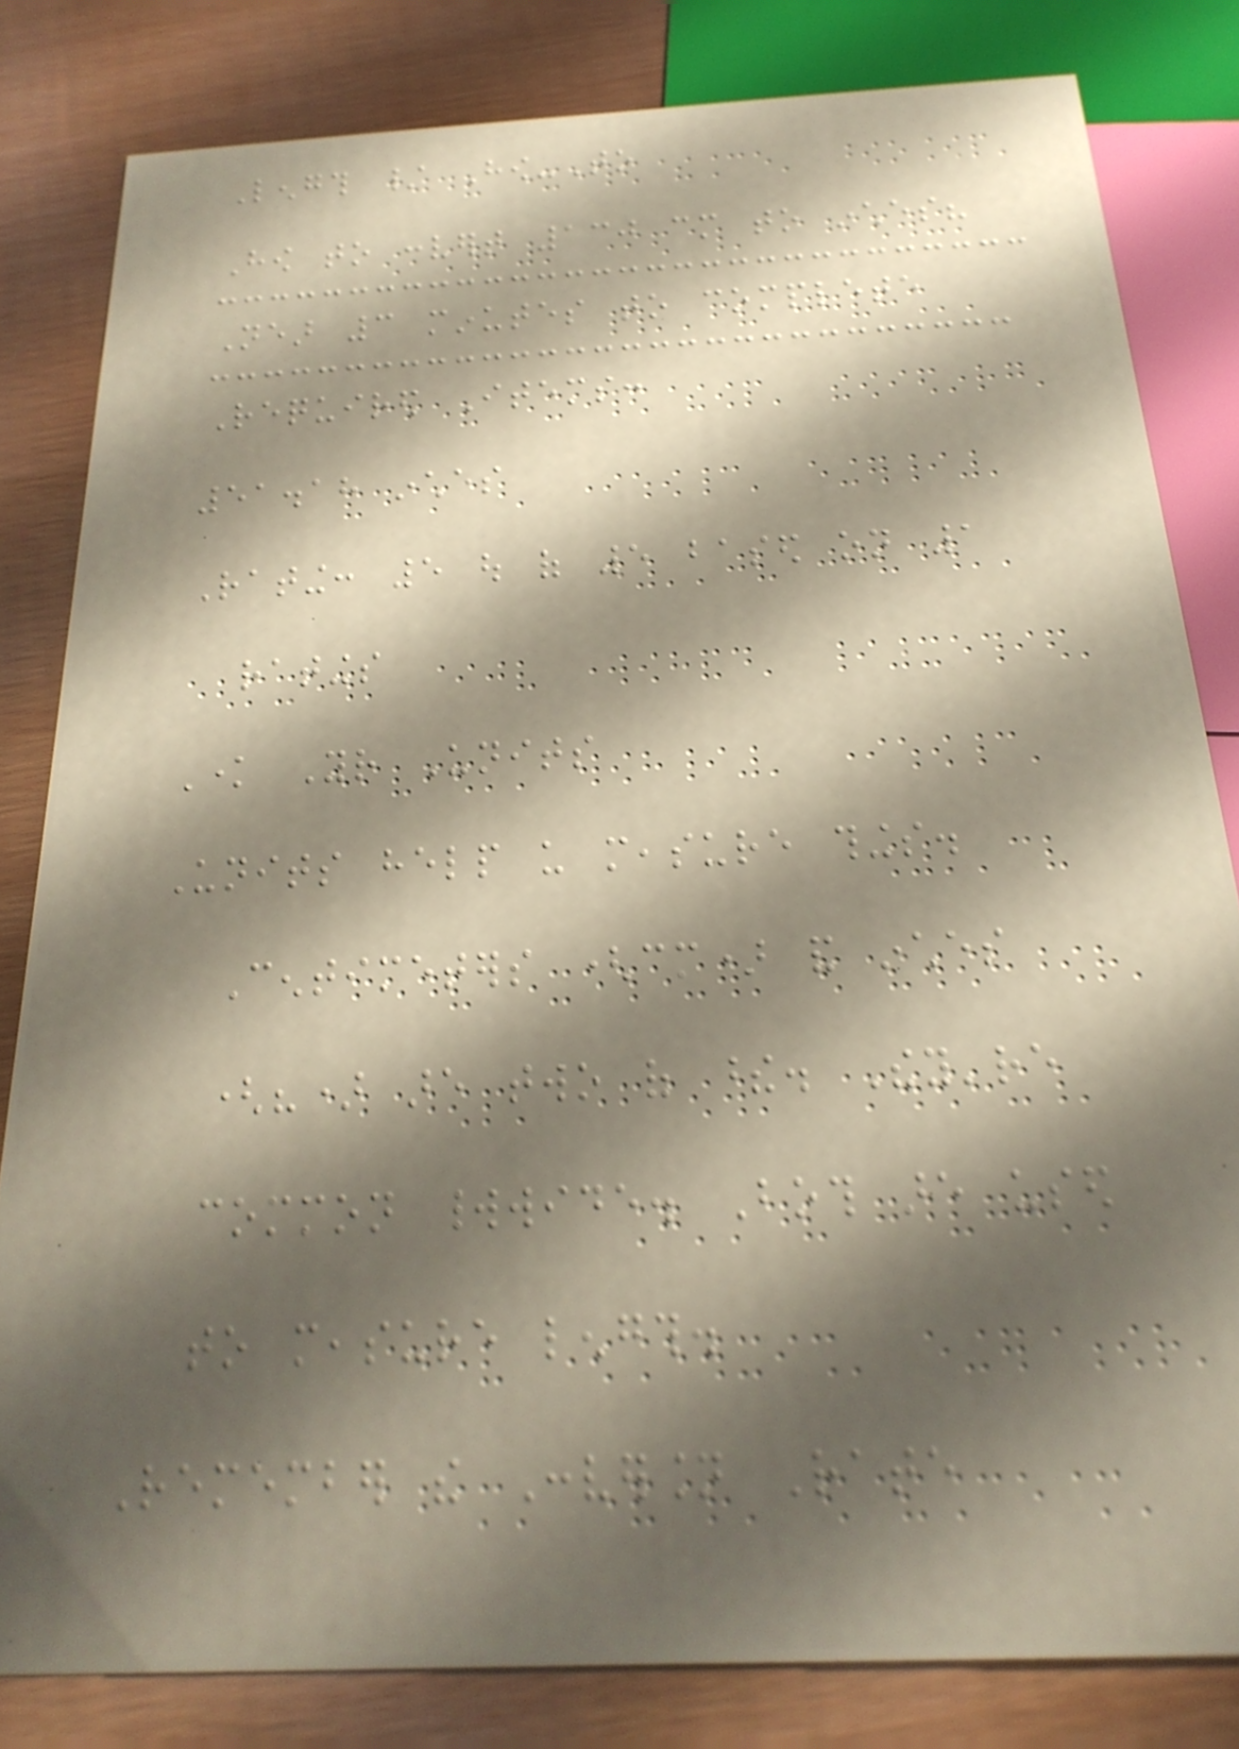Length / How-To
How to convert 130 cm to inches?
Near 3 minutes to complete
Required Items:
51.18 inches
Rating: 5 out of 5 based on 1
ratings
Know Your Units
Units help us measure things.
Centimeters (cm) and inches
(") are two of these. They're
common worldwide. Both are used
to measure length.
Remember the Conversion Rate
